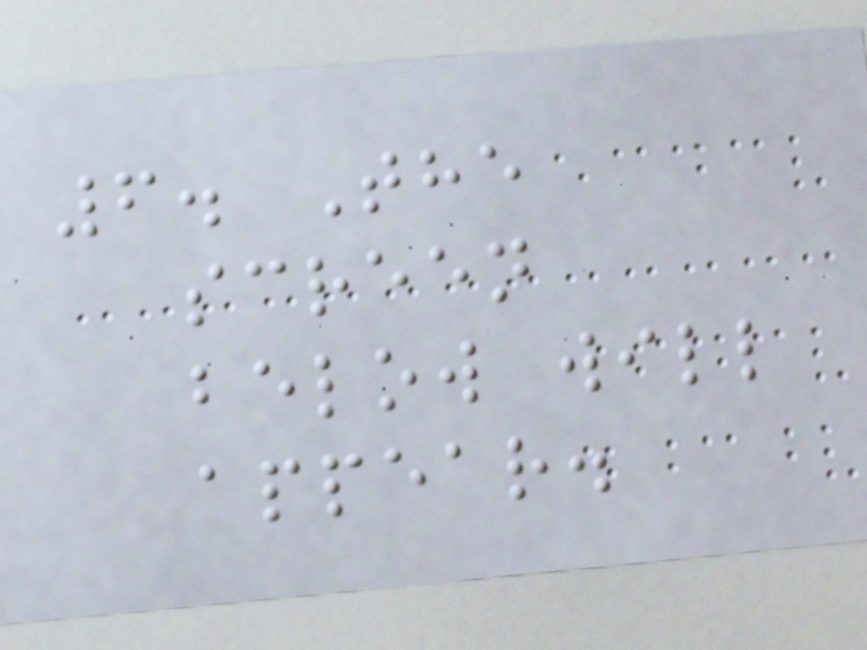6. The
screen
below will
appear.
